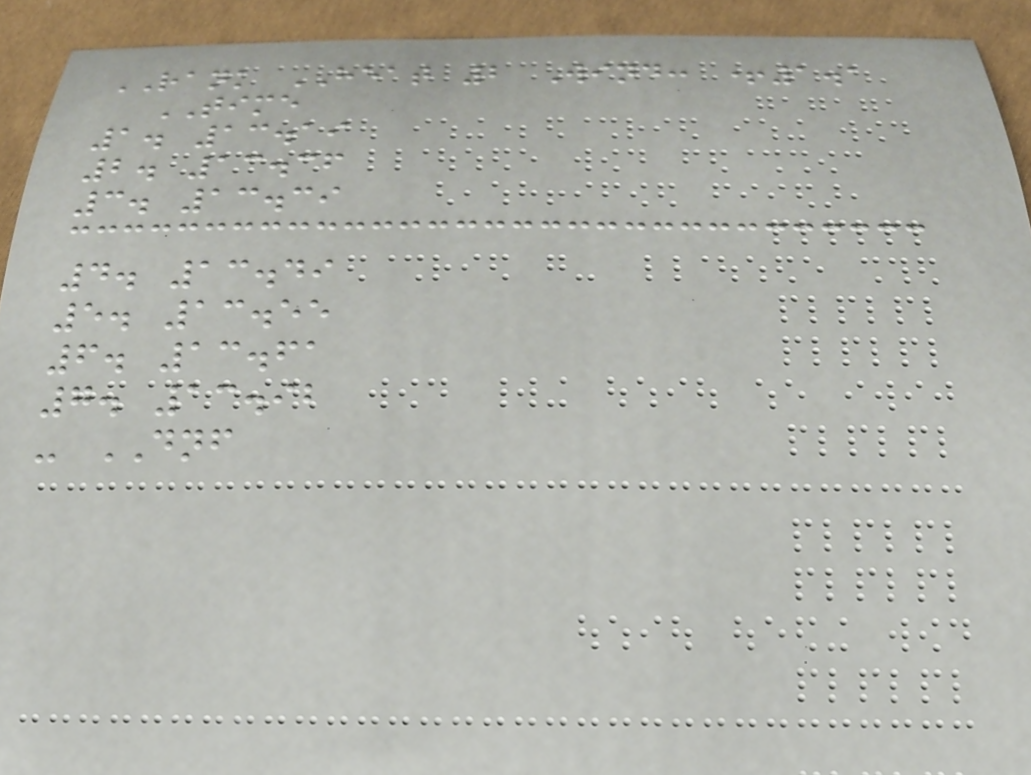RANK HEAT 2 Wind: +1.1
TIME
1. 13.19
2. 13.36
3. 13.39
4. 13.49
5. 13.55
6. 13.61
7. 13.92
- DNF
